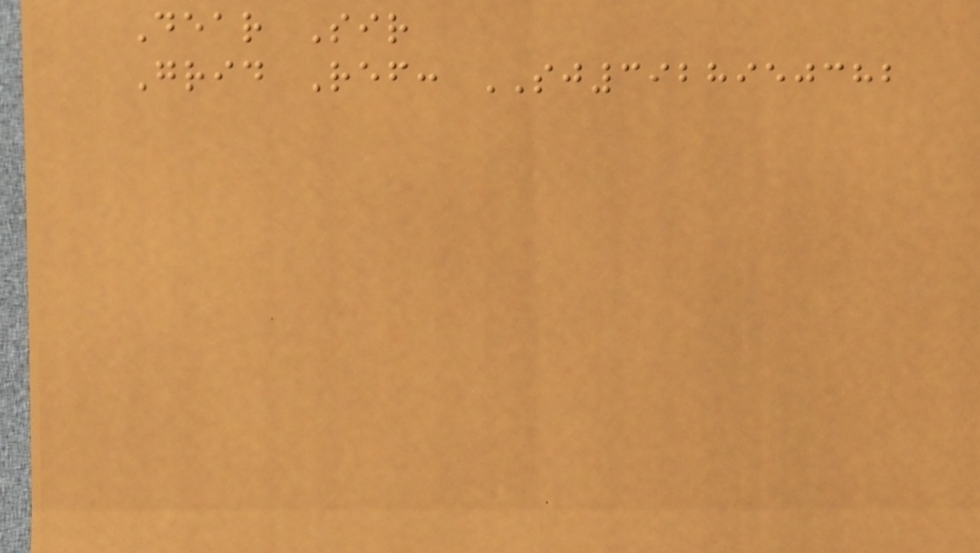Dear Sir
Grid Ref: SJ3928950382
